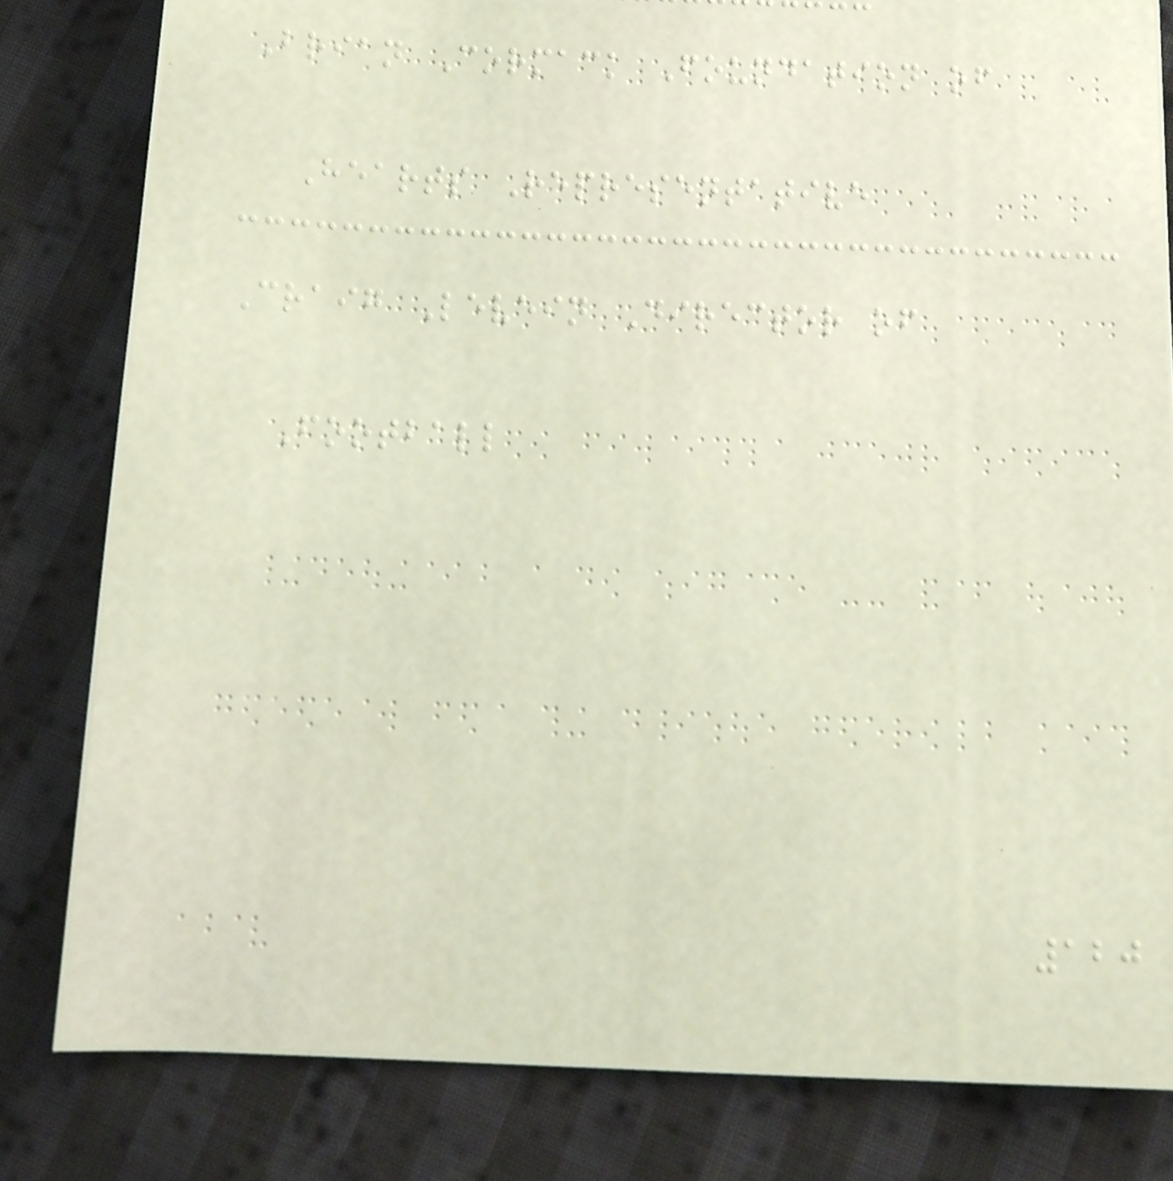Brian Cormack Foundation of
Hearts Representative
Craig Levein Director of
Football
120
